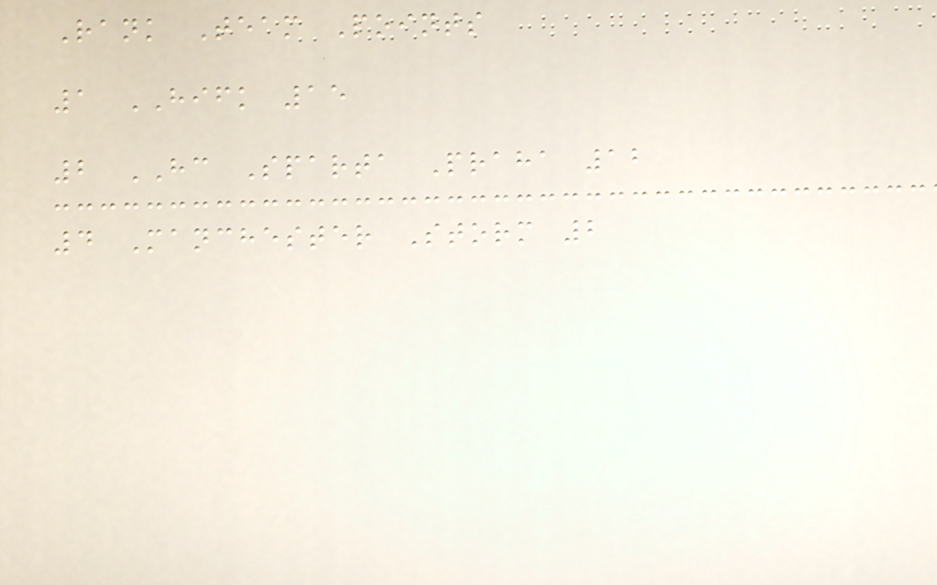Rank Team Points
1 HIFK 15
2 HC Sparta Praha 12
4 Manchester Storm 2
